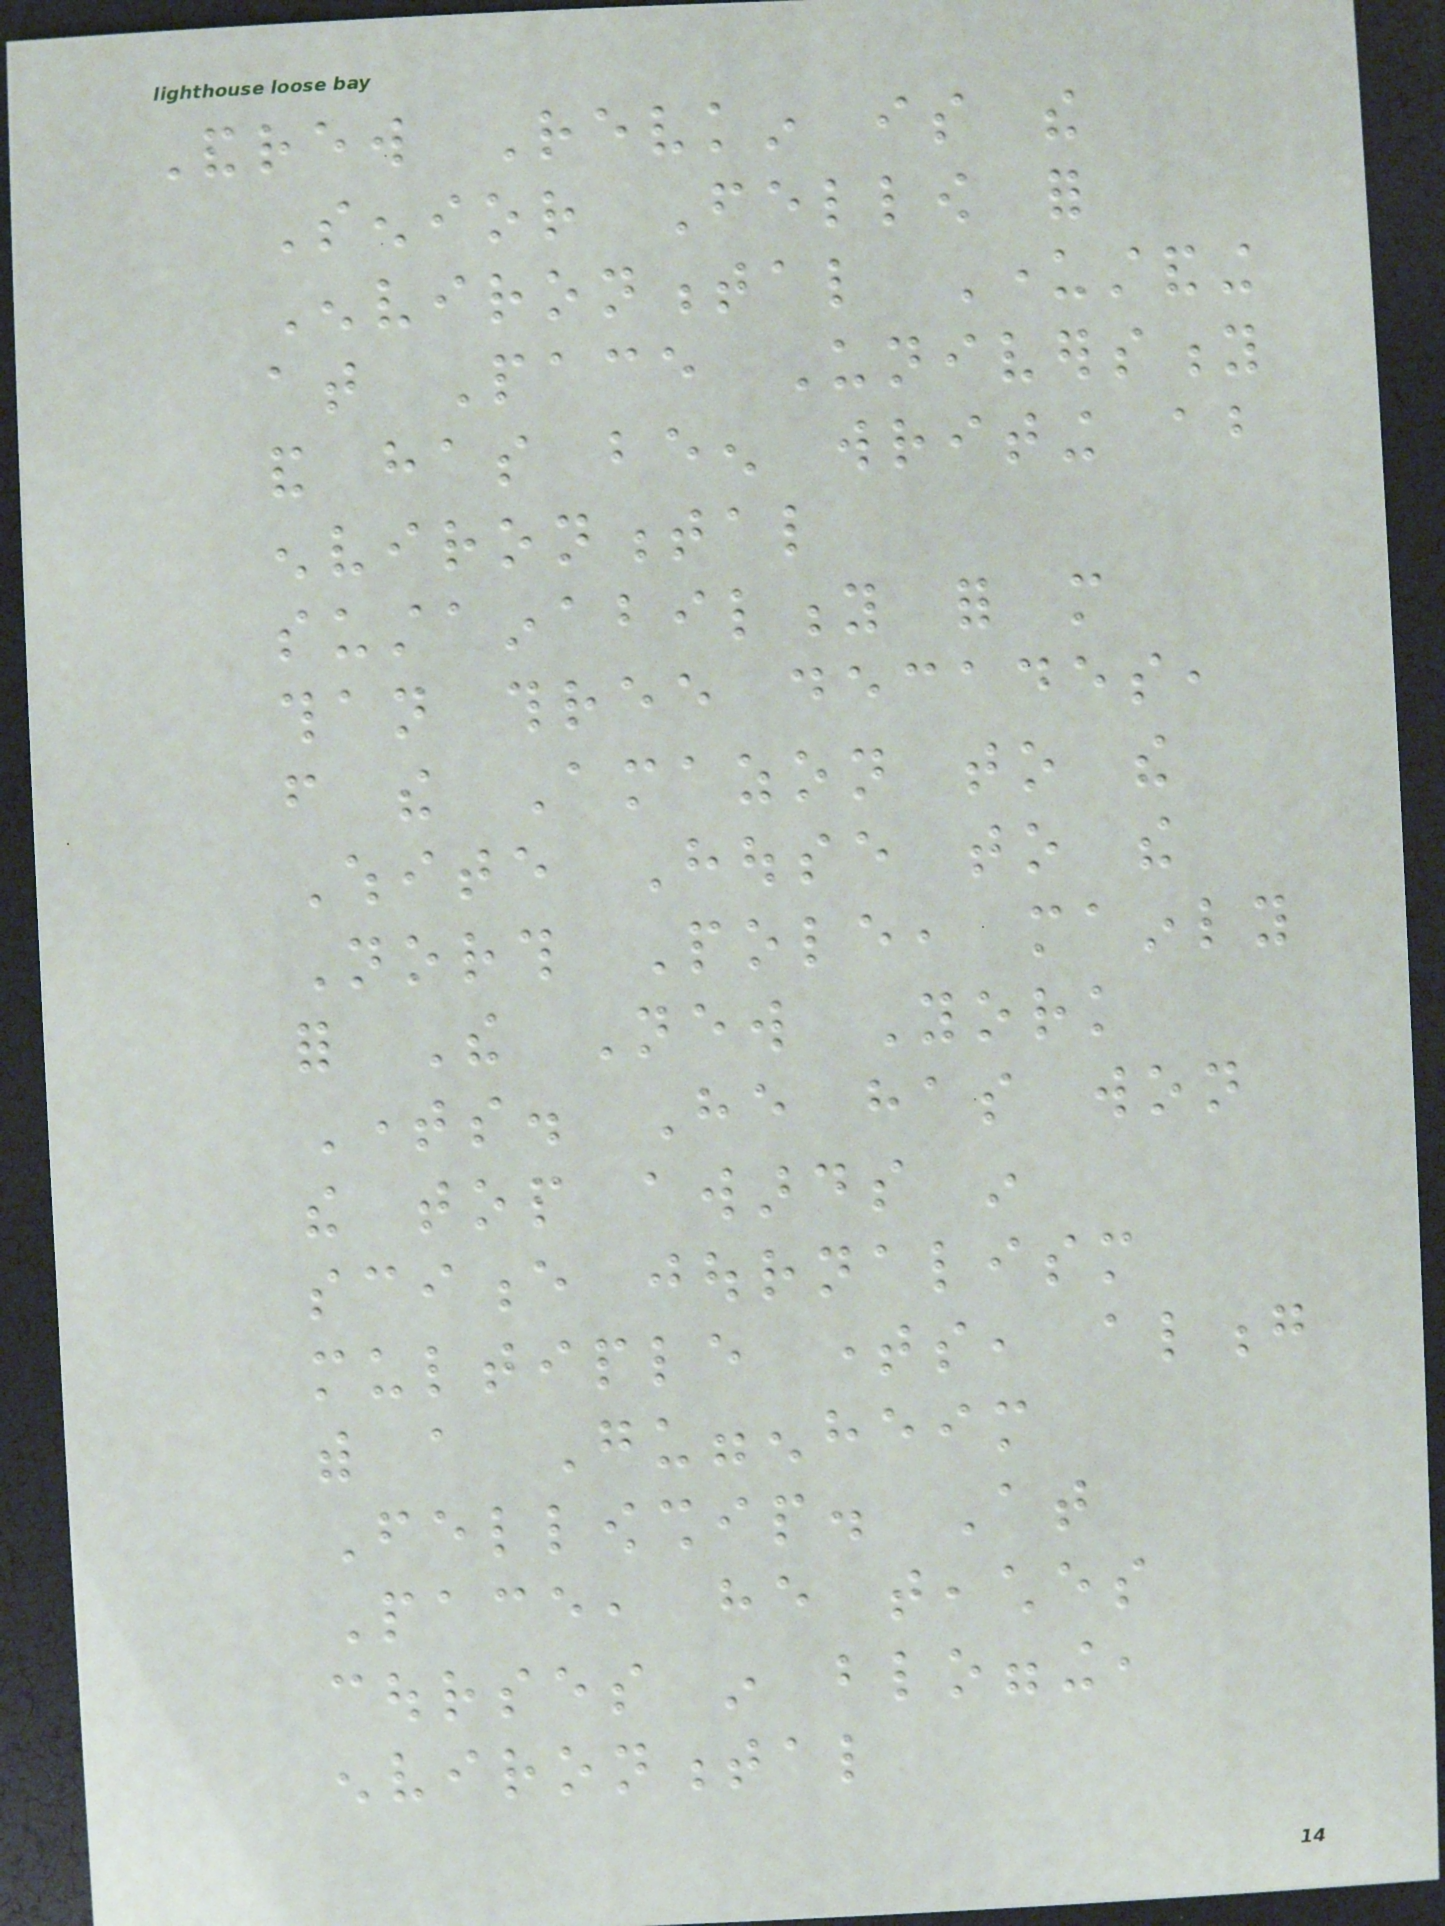Andrew Revkin is the
Senior Fellow for
Environmental Understanding
at Pace University
and has been writing about
environmental
sustainability for more
than three decades,
from the Amazon to the
White House to the
North Pole, mainly
for The New York
Times. He has won
the top awards in
science journalism
multiple times, along
with a Guggenheim
Fellowship. At
Pace, he teaches
courses in blogging,
environmental
